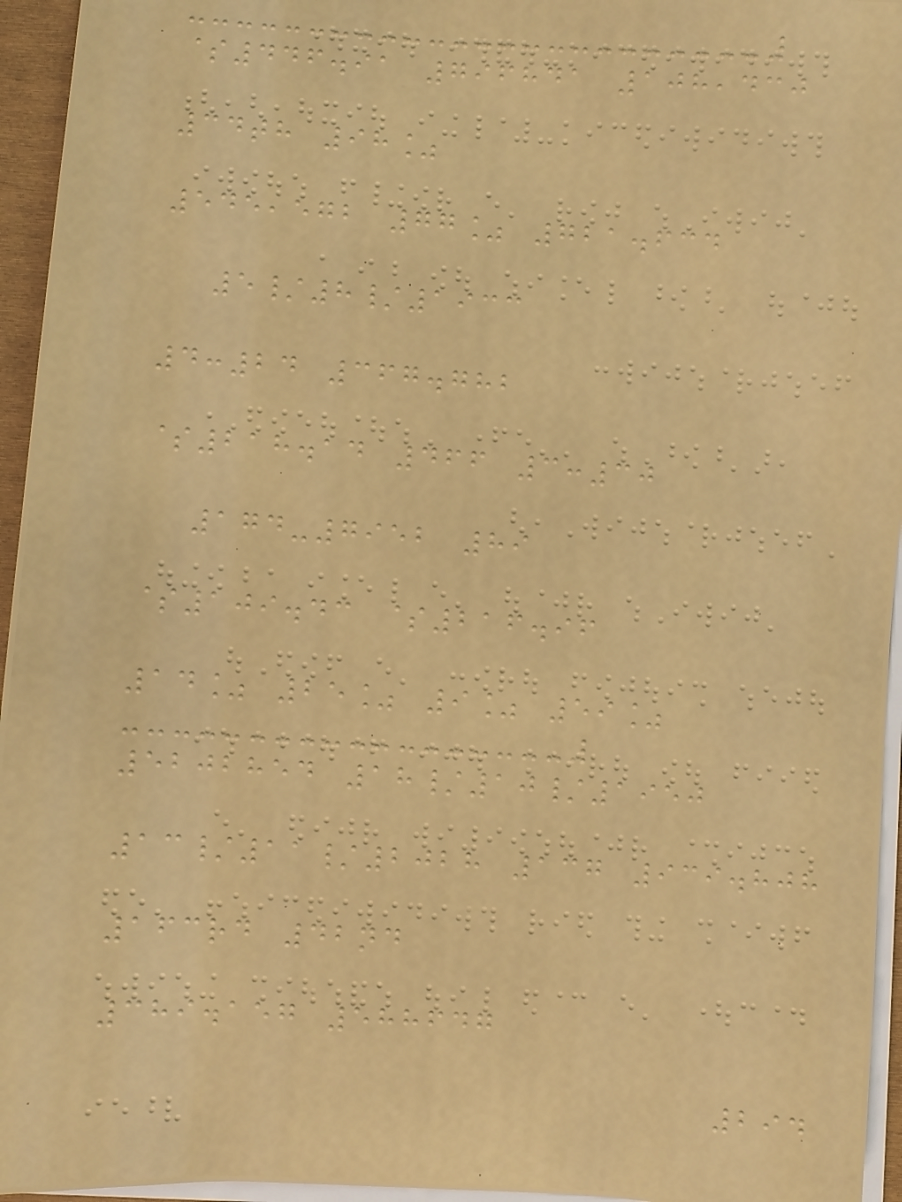$446.91 796841 108,430
34th 98%
545,572 77% 721.634
5/8/1933
4:24 367.782
$218.14 466 3:30
174-7952 89
$109.43 $216.96
14% 25% 9% 59%
5202854 18/10/1950
13/11/2028 137 939.808
163rd 42nd
389.157 588647
294
